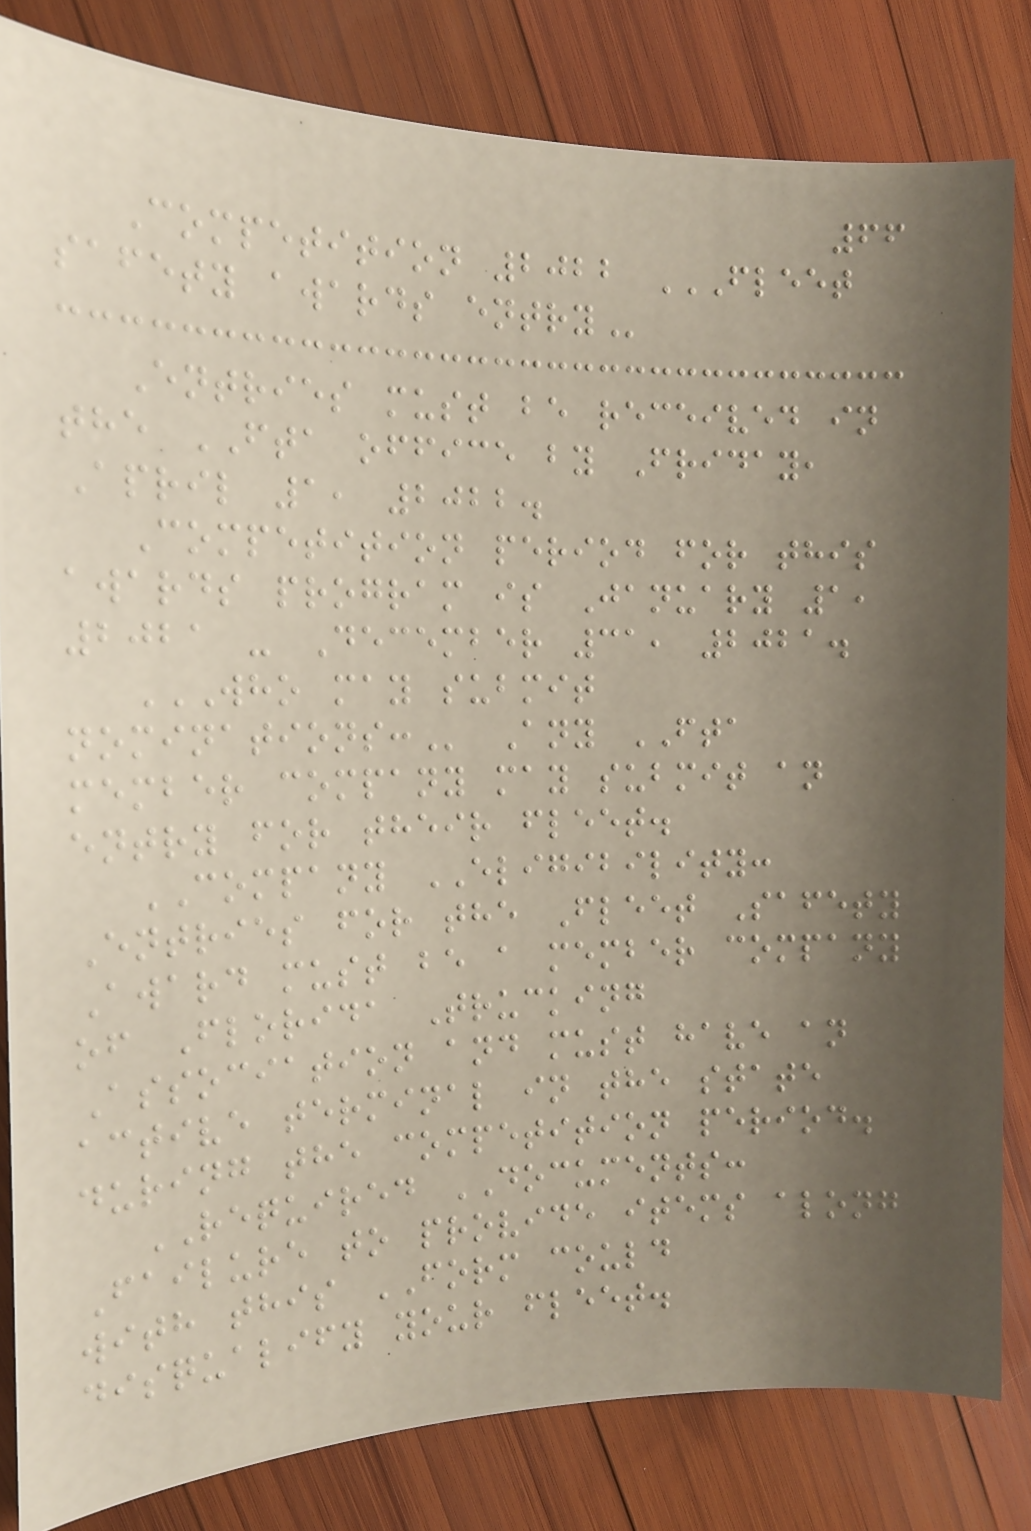66
Competition 2022 FLEET
SAFETY AWARDS ENTRY
Entries must be received in
the FTA office by Friday,
April 1, 2022.
Competition period for this
awards program is January 1,
2021 - December 31, 2021.
WHO MAY SUBMIT
NOMINATIONS: Any FTA
member company may submit an
entry for their fleet.
COMPANY ELIGIBILITY:
Entries for the Fleet Safety
Award must be a member company
of Florida Trucking
Association and must have an
active terminal in the state
during the competition period.
REQUIRED DOCUMENTS:
Failure to provide items along
with this FORM could
disqualify your fleet.
